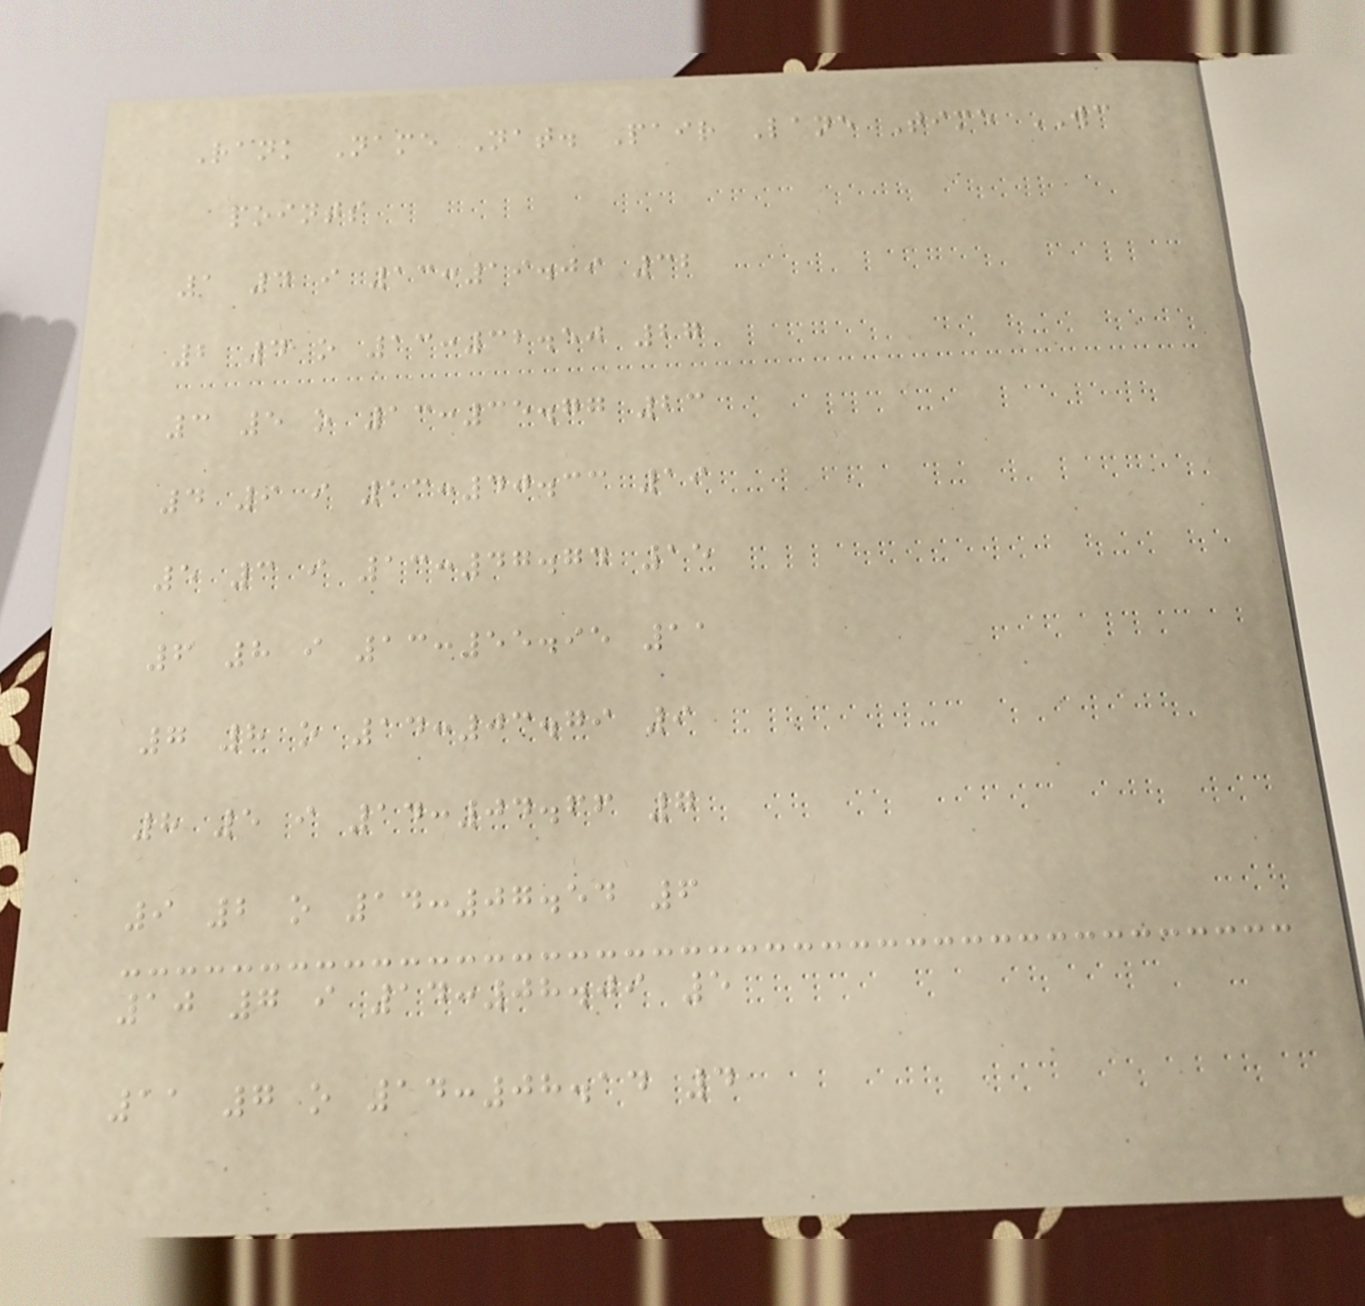Rank Name Nat. Pair Lane Time WC
points
1 4 i 13:19.09 32
2 4 o 13:32.50 27
3 5 o 13:35.77 23
4 9 i 13:40.33 19
5 3 i 13:47.74 15
6 8 i 13:55.95 11
7 8 o 14:03.79 9
8 5 i 14:04.66 7
9 2 o 14:07.54 6
10 7 i 14:08.09 5
11 7 o 14:08.14 4
